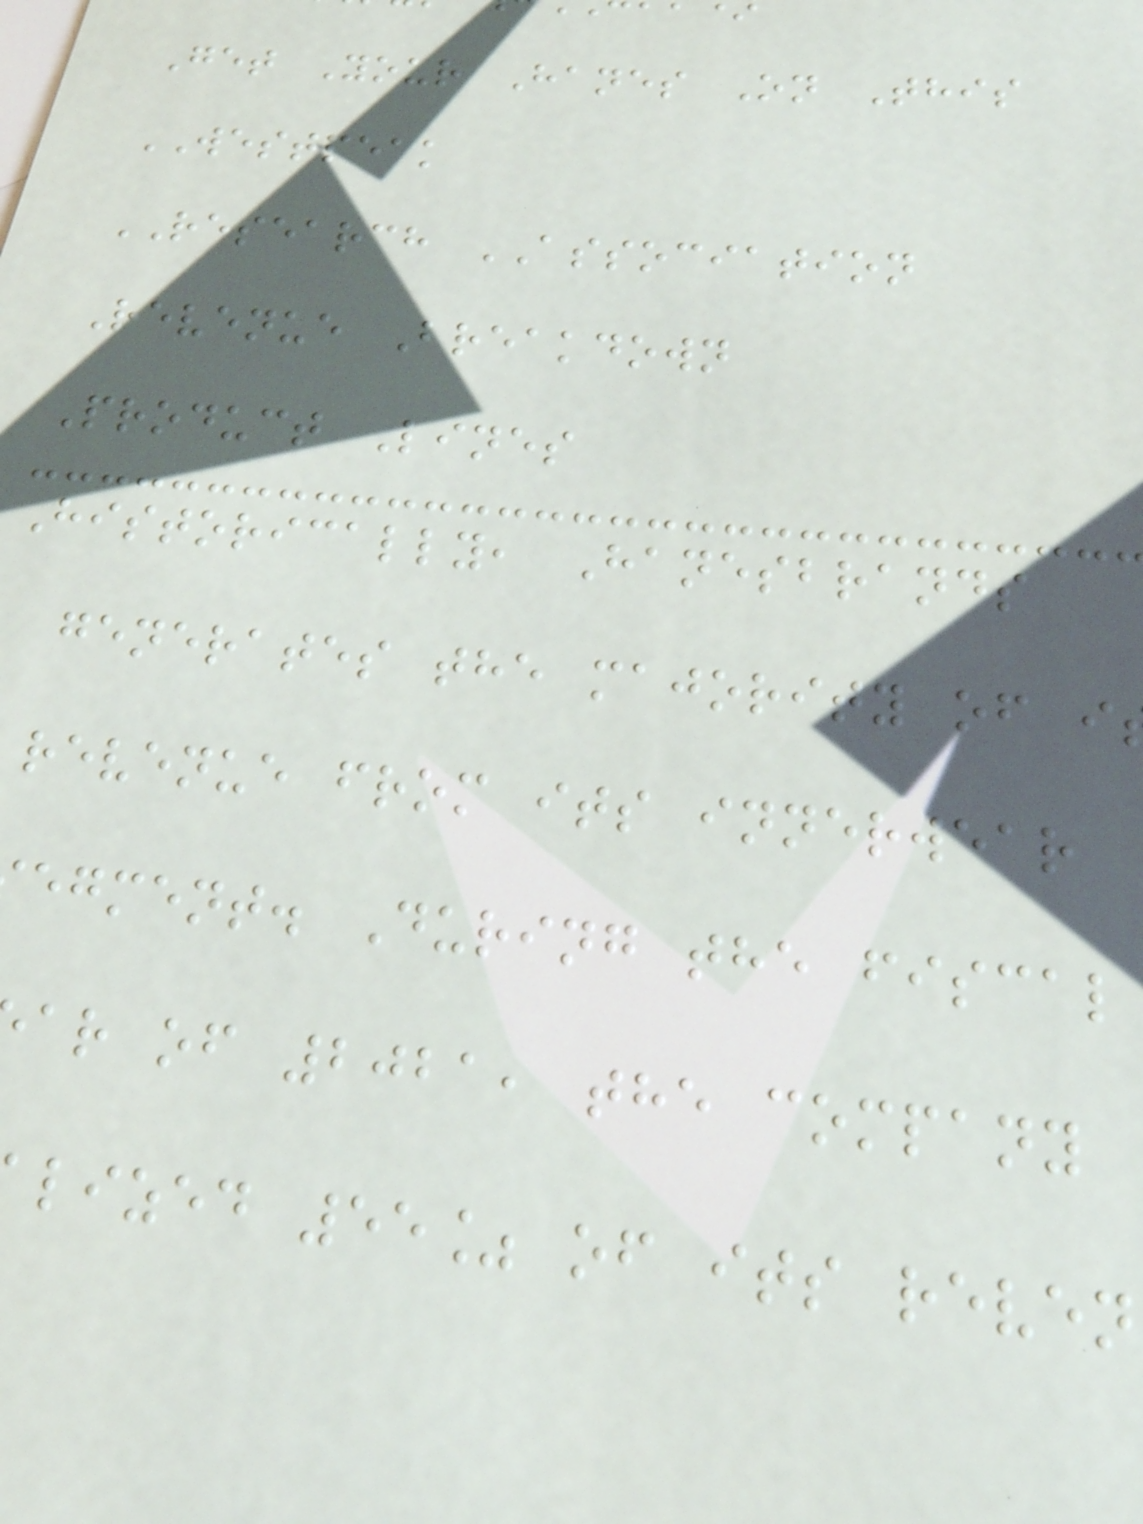Get Your Hanes On This
WESTPEAK
RESEARCH ASSOCIATION
Revenue Breakdown
Product Lines
Historically, Hanesbrands
generates the majority of i
revenue from its innerwear
egment. During the fiscal
ar of 2021, the company
lized 55% of its reven
